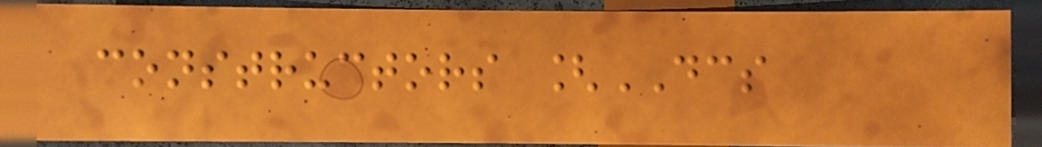constructors [DCS
